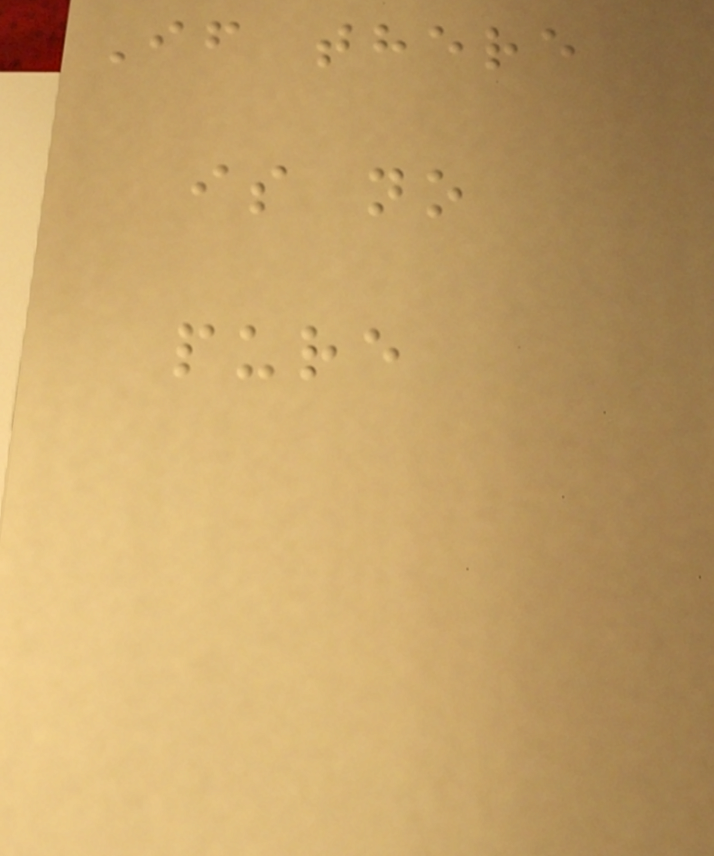If there
is no
pure
